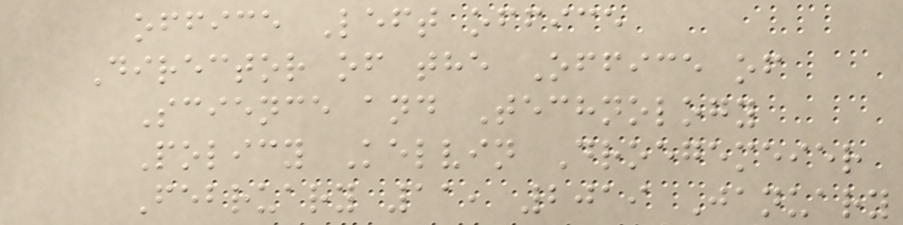office Left office
Director of the Office of
Science and Technology
Policy Kelvin Droegemeier
February 11, 2019 January
